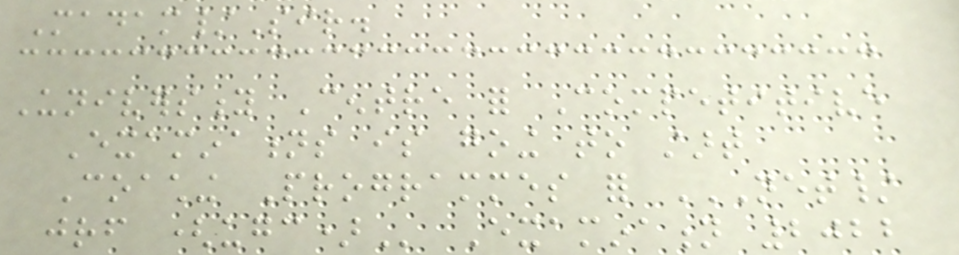Madam/Sir.
University Centre for Competitive
Examinations is going to start
Coaching Programmes for NET/
JRF (UGC) Examination 2022
